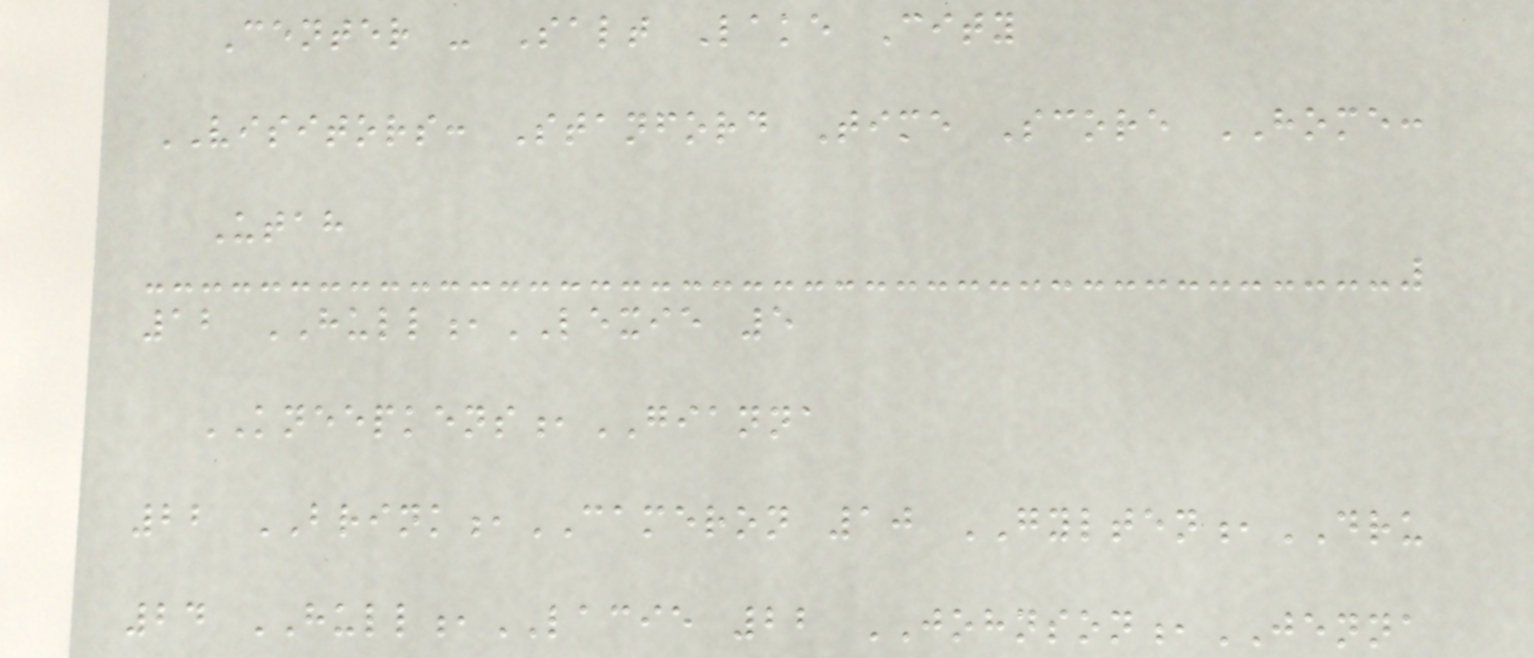Center - Salt Lake City
VISITORS: Stanford Time Score HOME:
Utah
12 HULL,LEXIE 5
KNEEPKENS,GIANNA
22 BRINK,CAMERON 10 GYLTEN,DRU
24 HULL,LACIE 22 JOHNSON,JENNA
